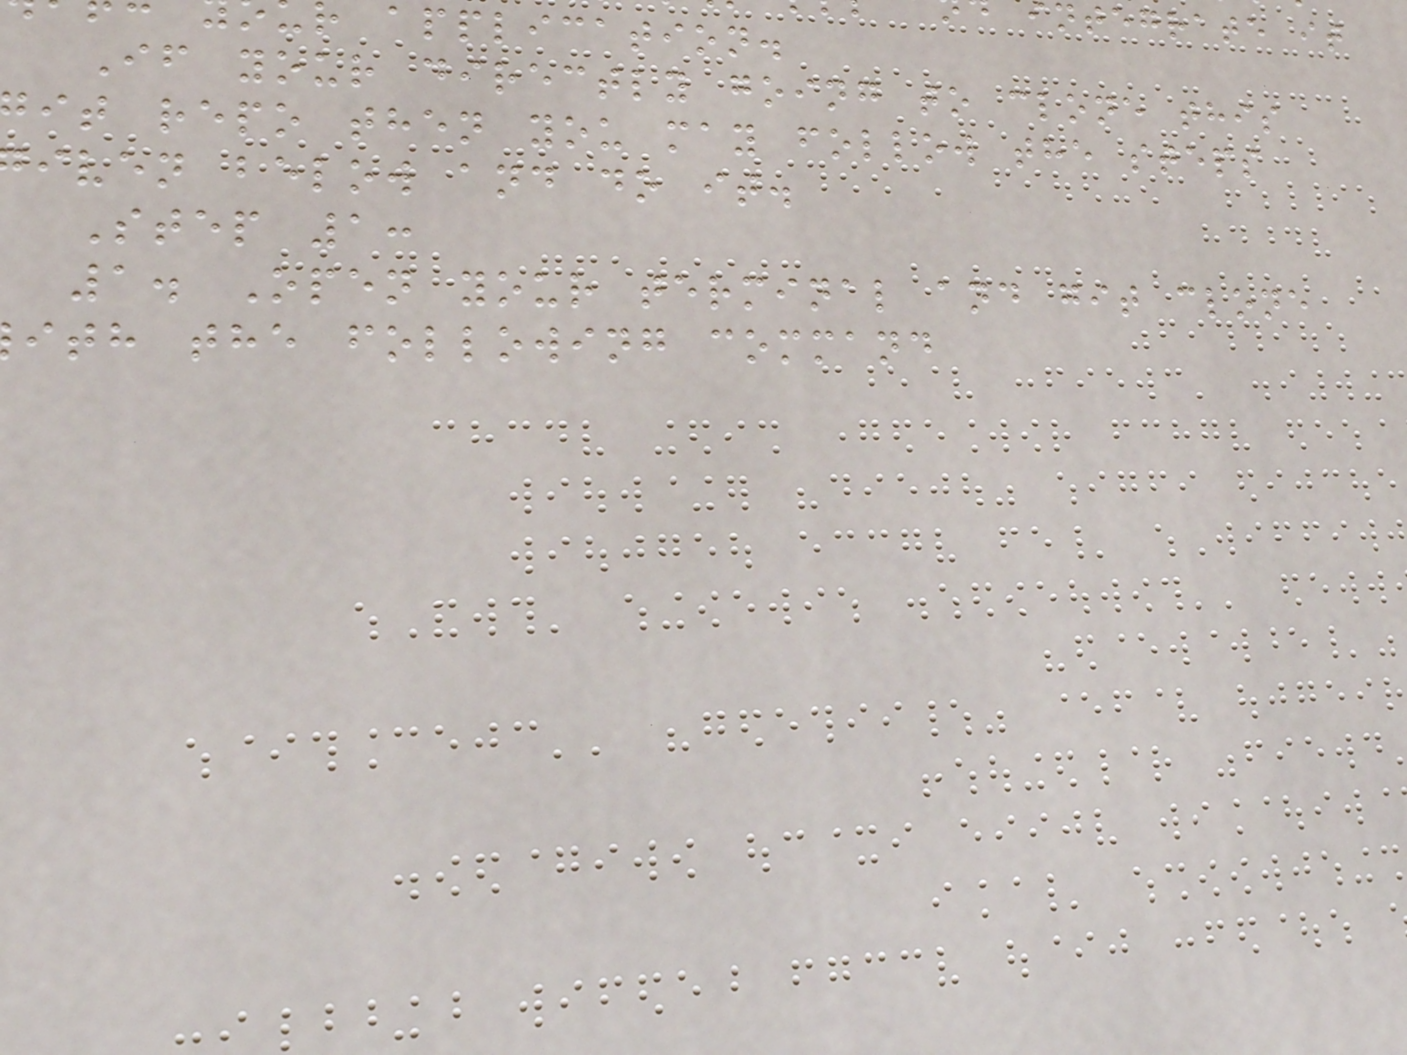ntegrate it
application.
If your directly going to clone this
it repo then you may follow the steps
iven below and do it.
Step 1:
1. Open your terminal and git clone
ith the following command
